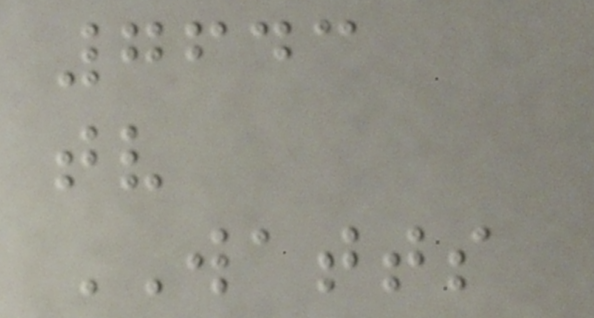7643
tv
WATTS
